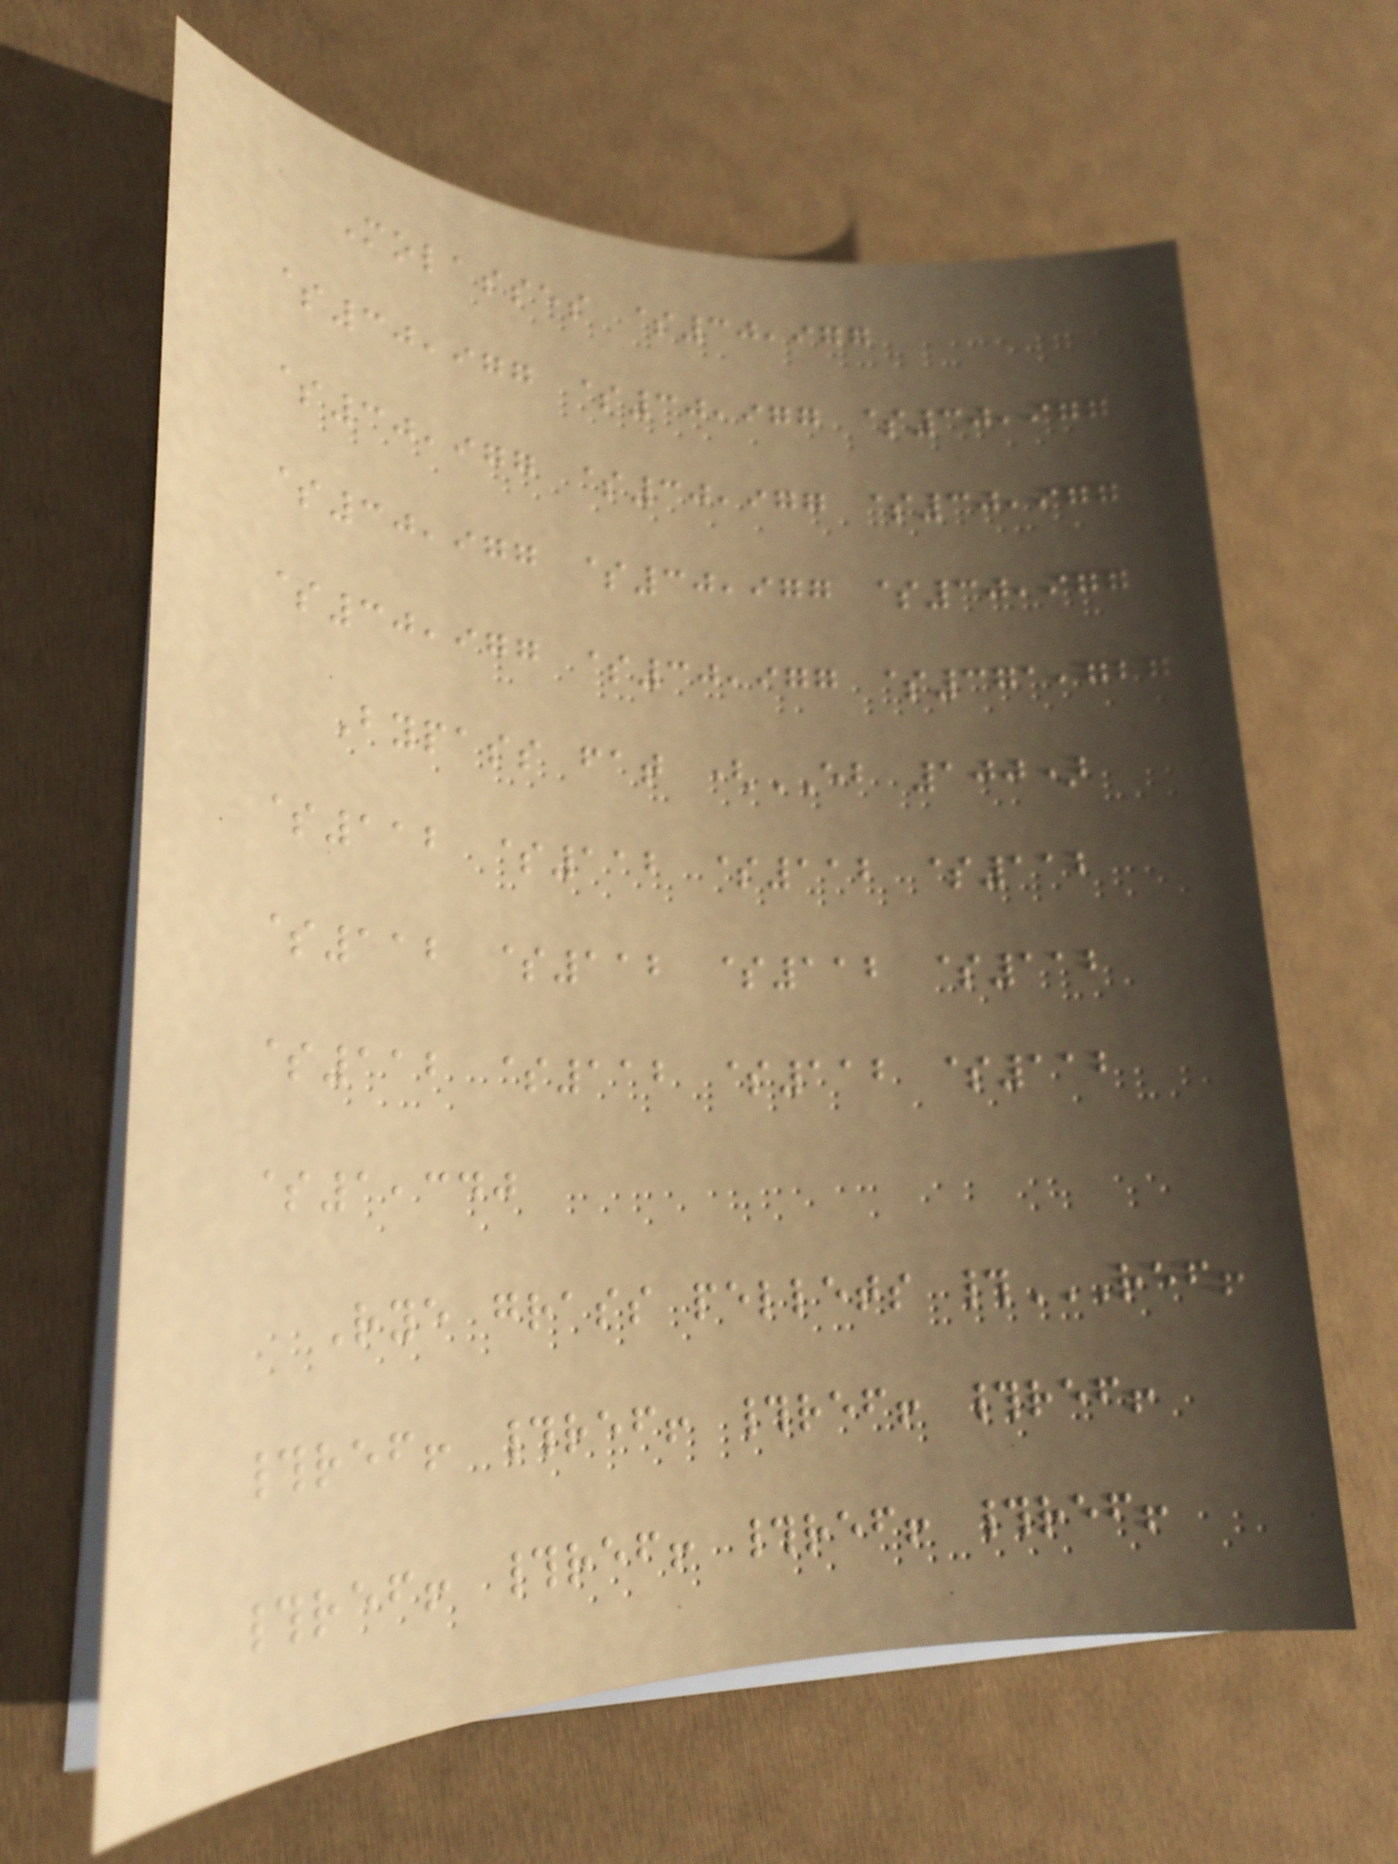Molasses $30,977
$30,977 $30,977 $30,977
$30,977 $30,977 $30,977
$30,977 $30,977 $30,977
$30,977 $30,977 $371,727
Bypass fat (EB 100)
$112 $112 $112 $112
$112 $112 $112 $112
$112 $112 $112 $112
$1,340
Rye grass pellets #REF!
#REF! #REF! #REF! #REF!
#REF! #REF! #REF! #REF!
